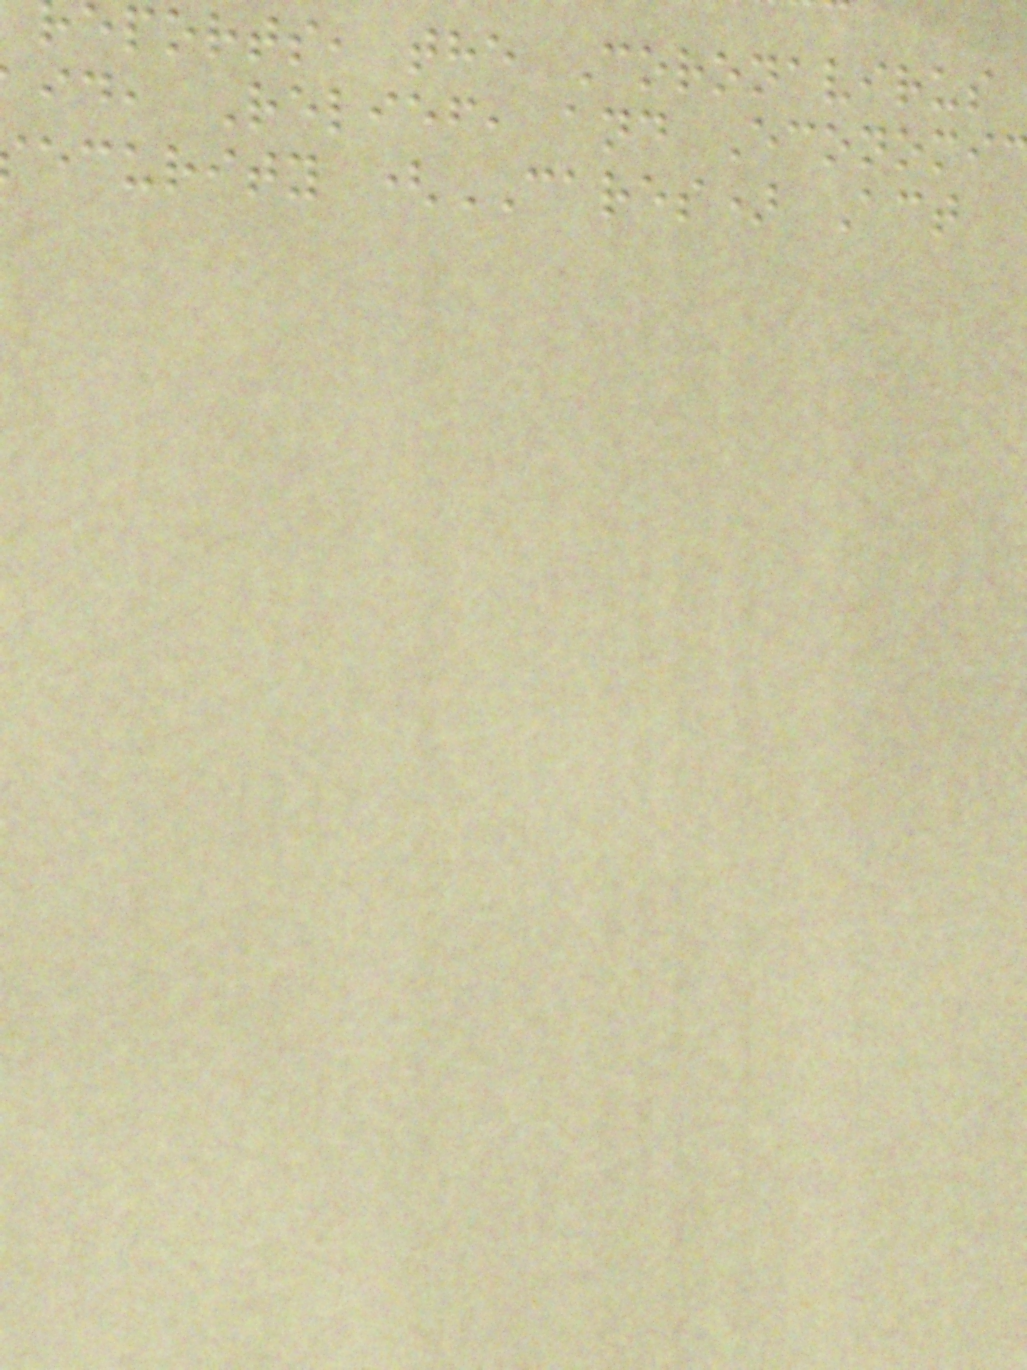eports, the Coronavirus
id, Relief, and Economi
ecurity (CARES) Act
